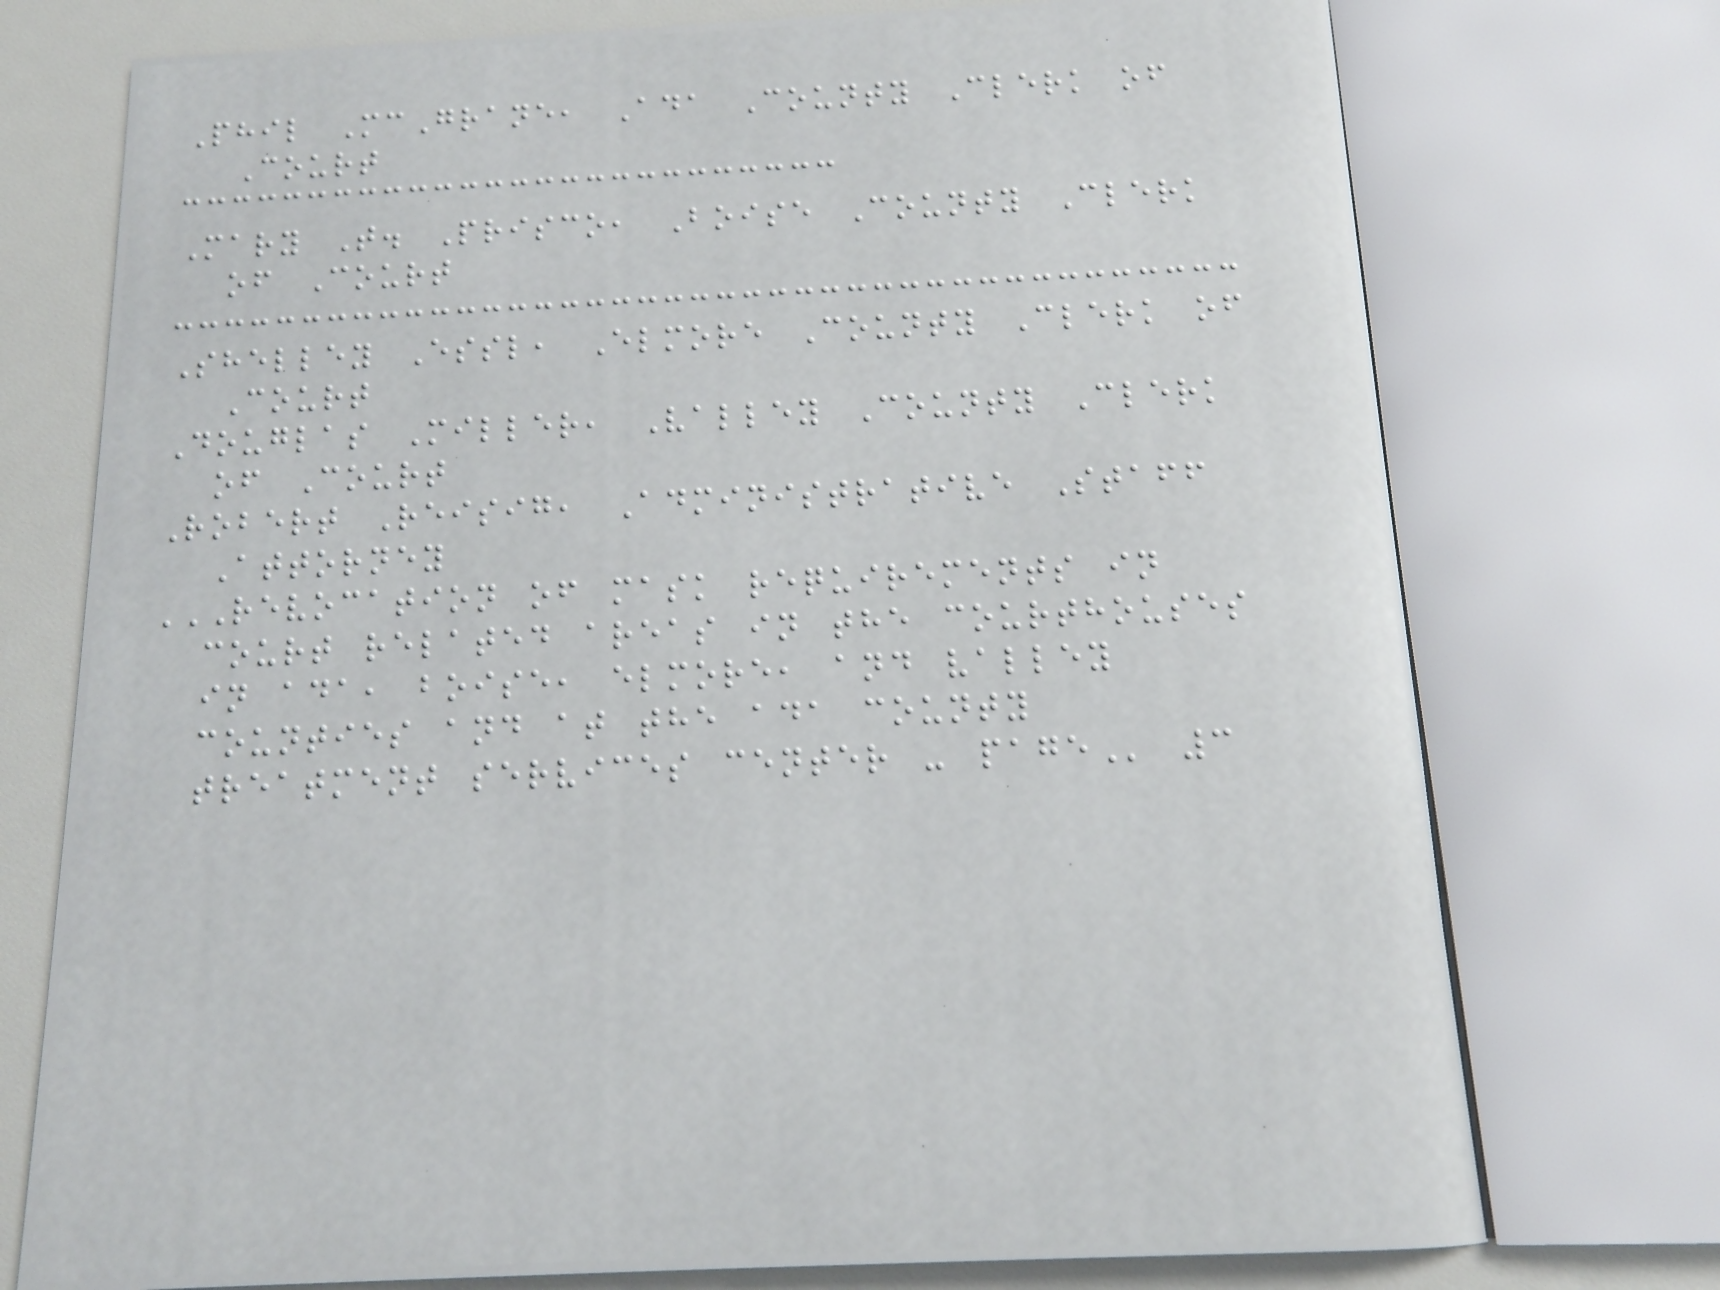Phil McGrane, Ada County Clerk of
Court
Mary T. Prisco, Boise County Clerk
of Court
Shelley Essl, Elmore County Clerk of
Court
Douglas Miller, Valley County Clerk
of Court
Robert Reisig, Administrative Staff
Attorney
REVOCATION OF MASK REQUIREMENTS IN
COURT RELATED AREAS IN THE COURTHOUSES
IN ADA, BOISE, ELMORE, AND VALLEY
COUNTIES AND AT THE ADA COUNTY
TREATMENT SERVICES CENTER - PAGE 3
